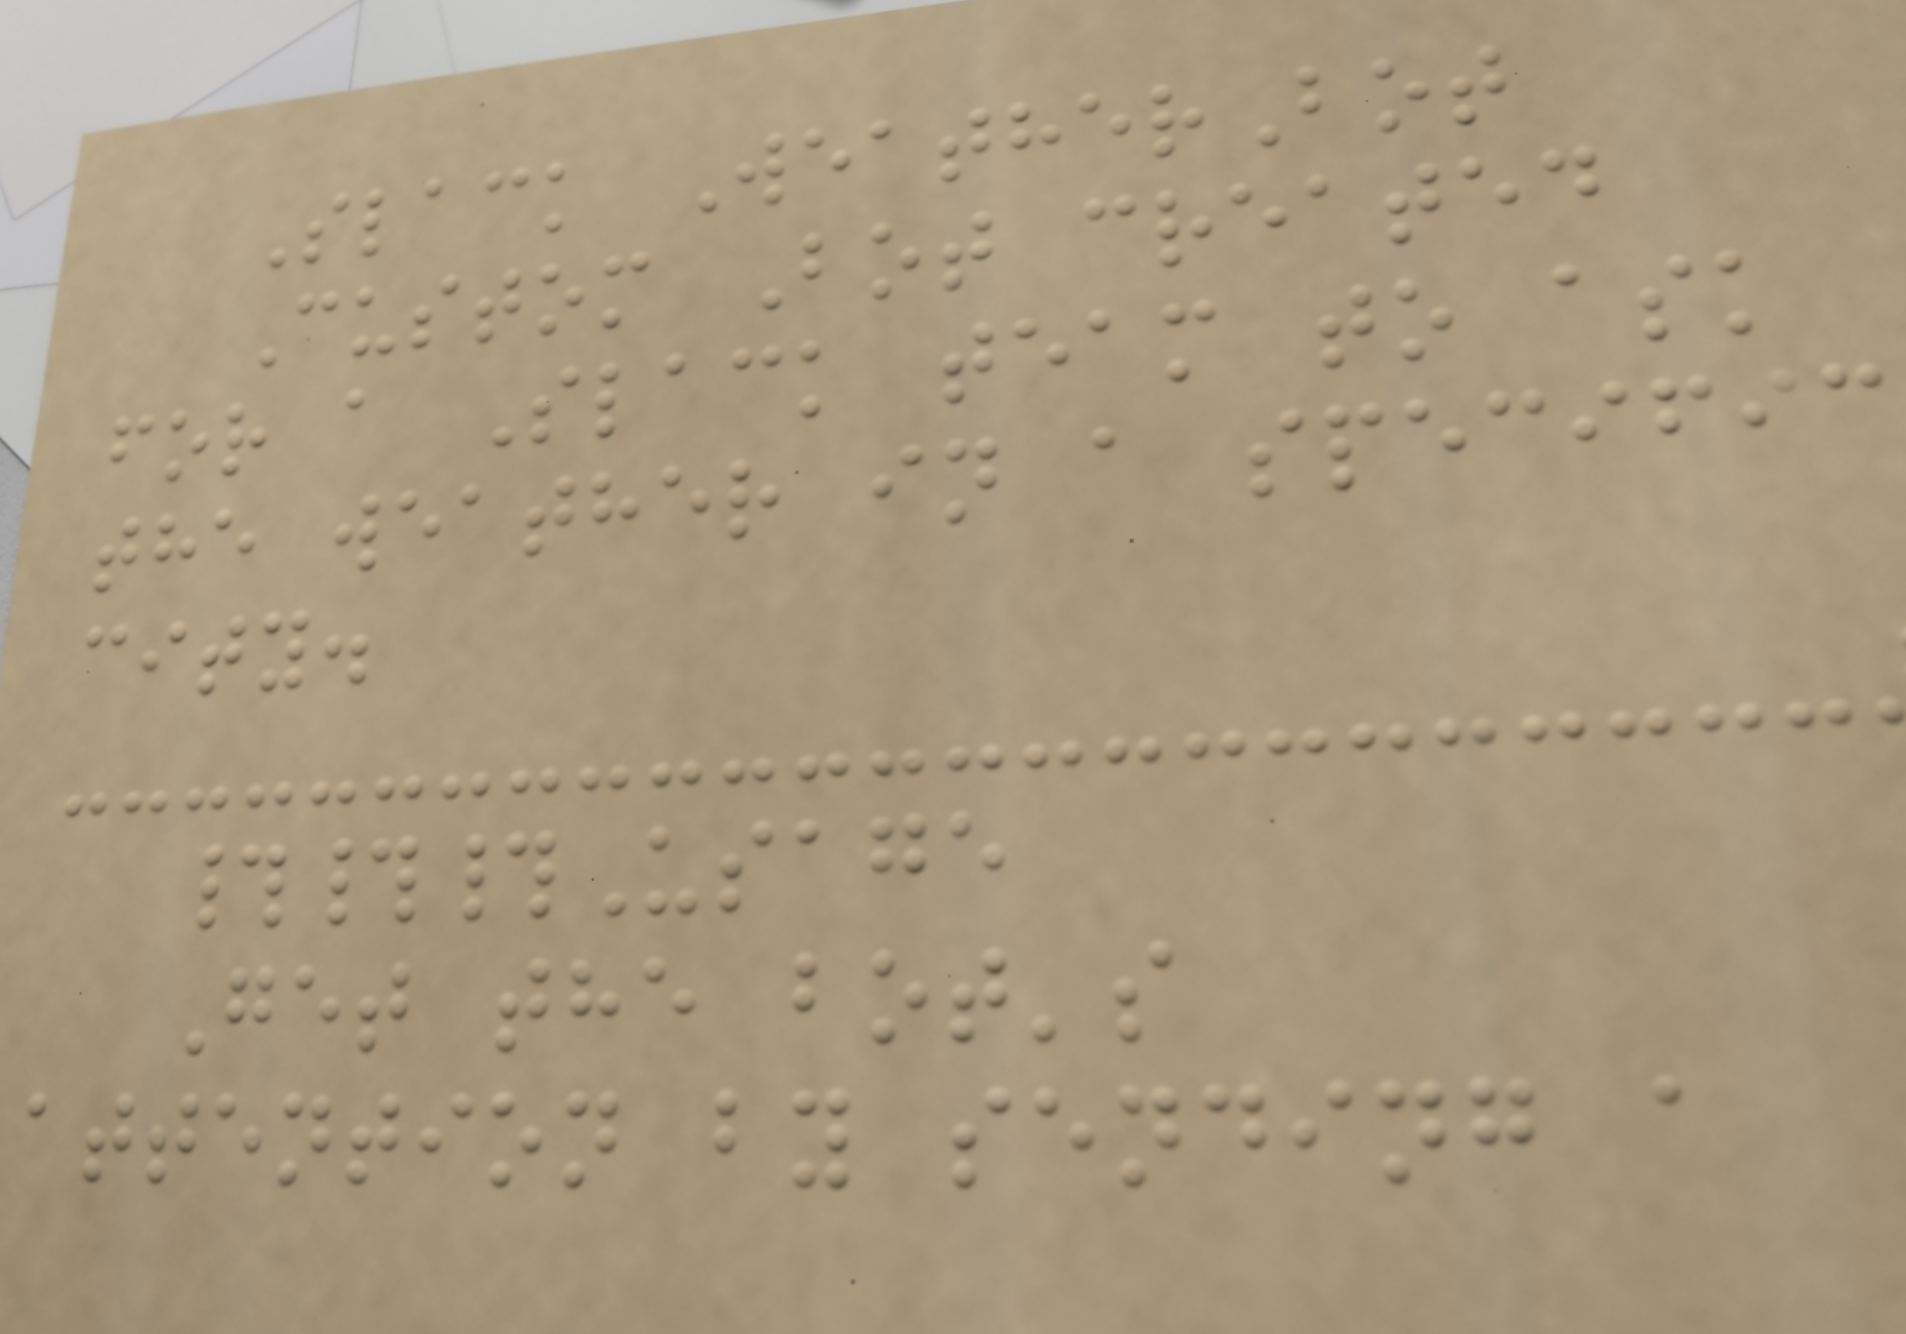Slack WeatherBot
Custom Bot created
for a Slack team to ask
the weather in a specific
city.
###Usage
Get the bot's
attention by sending a
